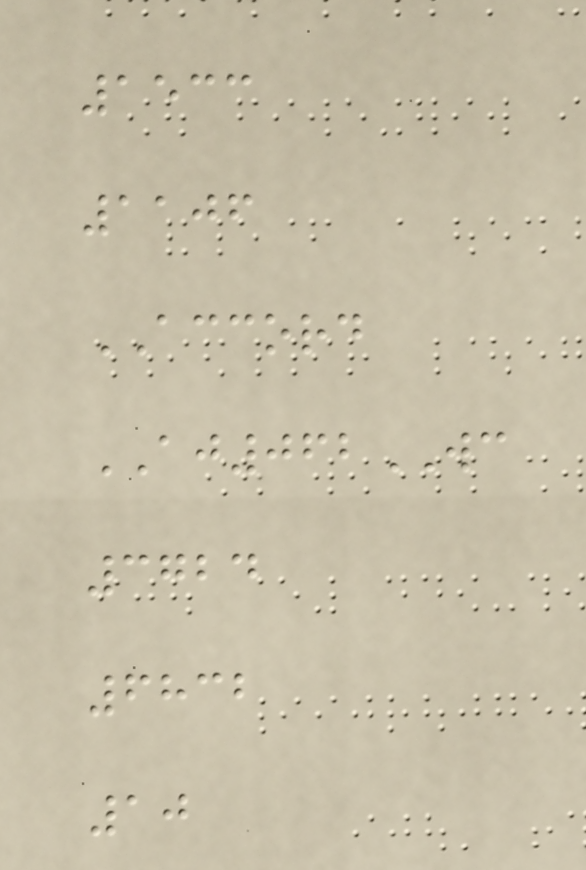1533
1106
ACCORD
AJ062WC
3724
6832
10
